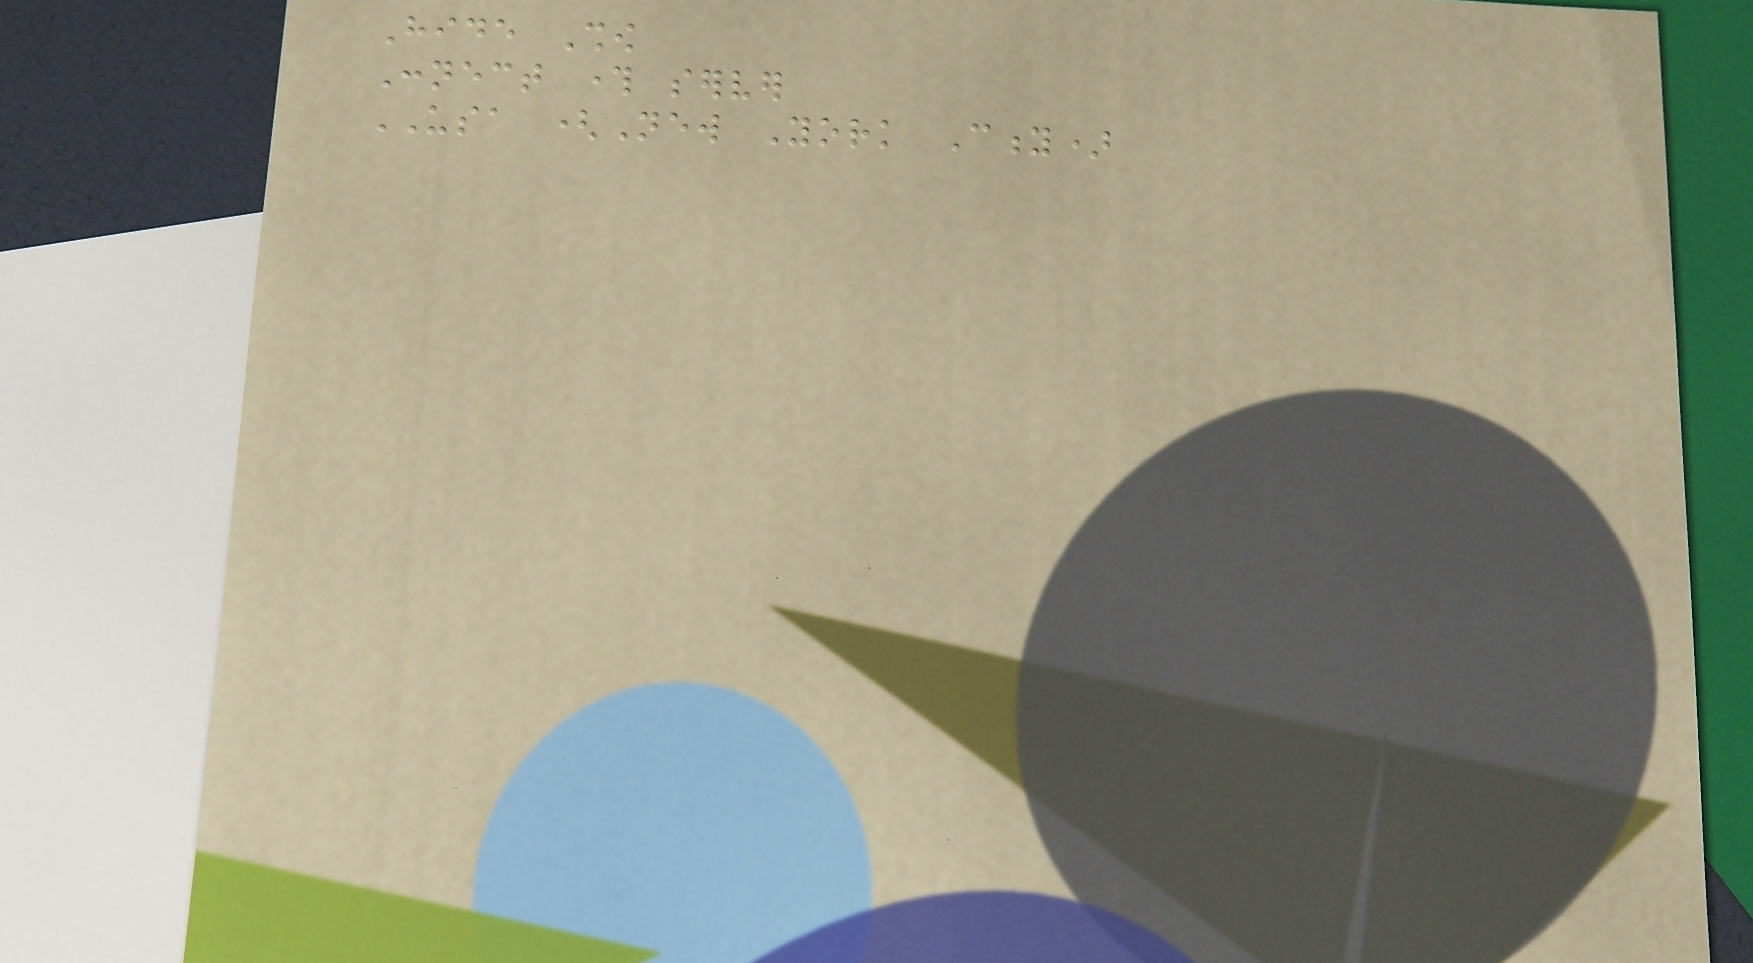Hide Show
Connect through server
USA (New York City)
